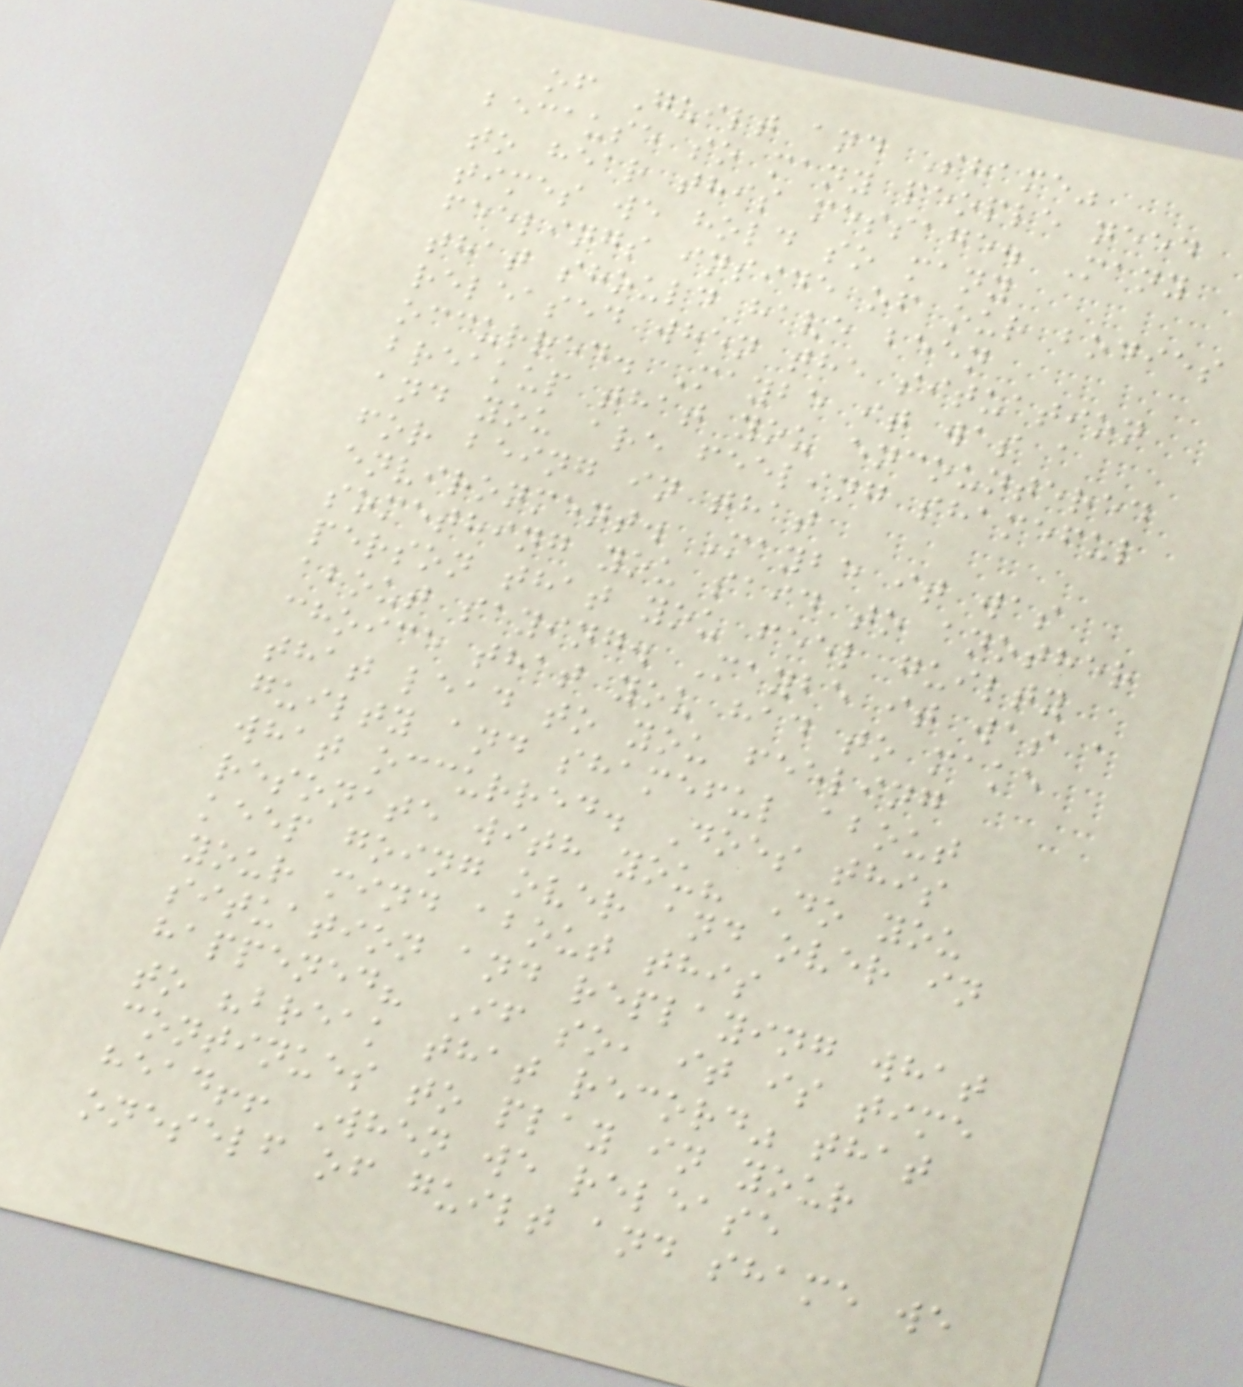of Guilt and Shame"
because so many people need
to hear this message. Many
times we hold so many
feelings inside of our bodies
that should have been
released when the situation
occurred. Maybe it was a
breakup that you encountered
and you are feeling shameful
for being in that
environment. Maybe it was
something you said to another
person that you feel guilty
about saying. Maybe it was a
choice that you had to make
that lead to you feeling
guilty and shameful about
what occurred. Does this
resonate with you? Do you
keep going over and over in
your mind about this
situation and replaying what
happened? If so, it is time
to "break that record" that
continues to play in your
head!! When we release
oneself of guilt and shame we
